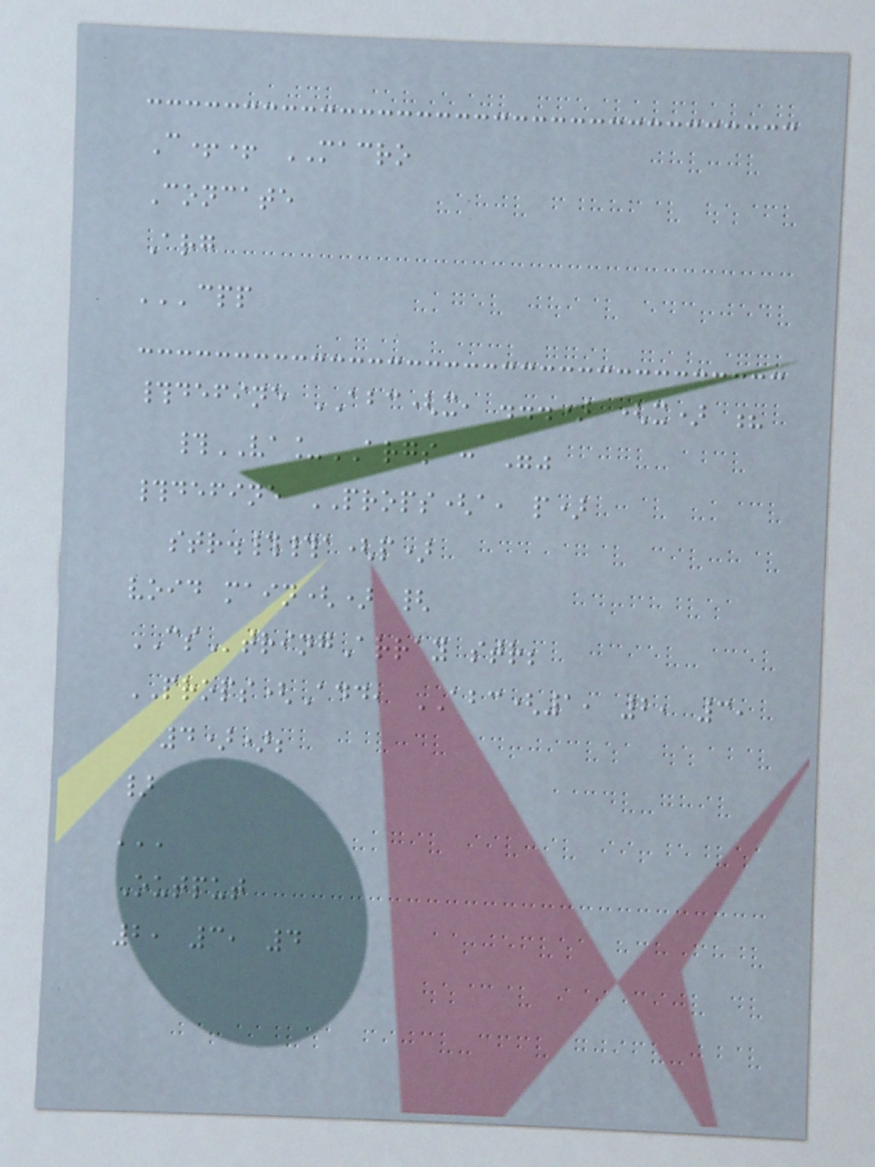C++ MACRO
Concate
Arg
'''cpp
#define ABC(x, ...) (x) ?
#VA_ARGS : ""
#define PROPS(a, p)
str.##a(p)
void main() {
CStringArray str;
PROPS(Add, ABC(1, 2, 3,
4));
}
'''
Output
2, 3, 4
